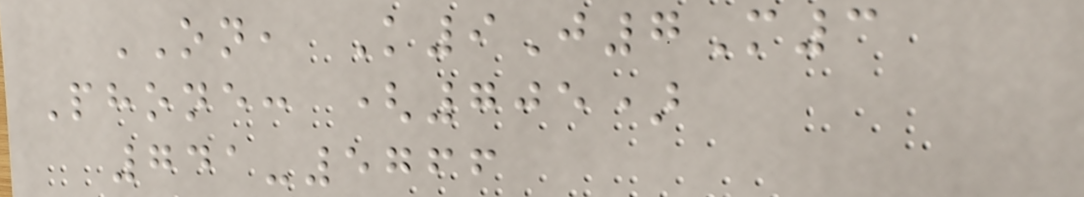ON, K9J7M3
Phone: (705)
741-5766
